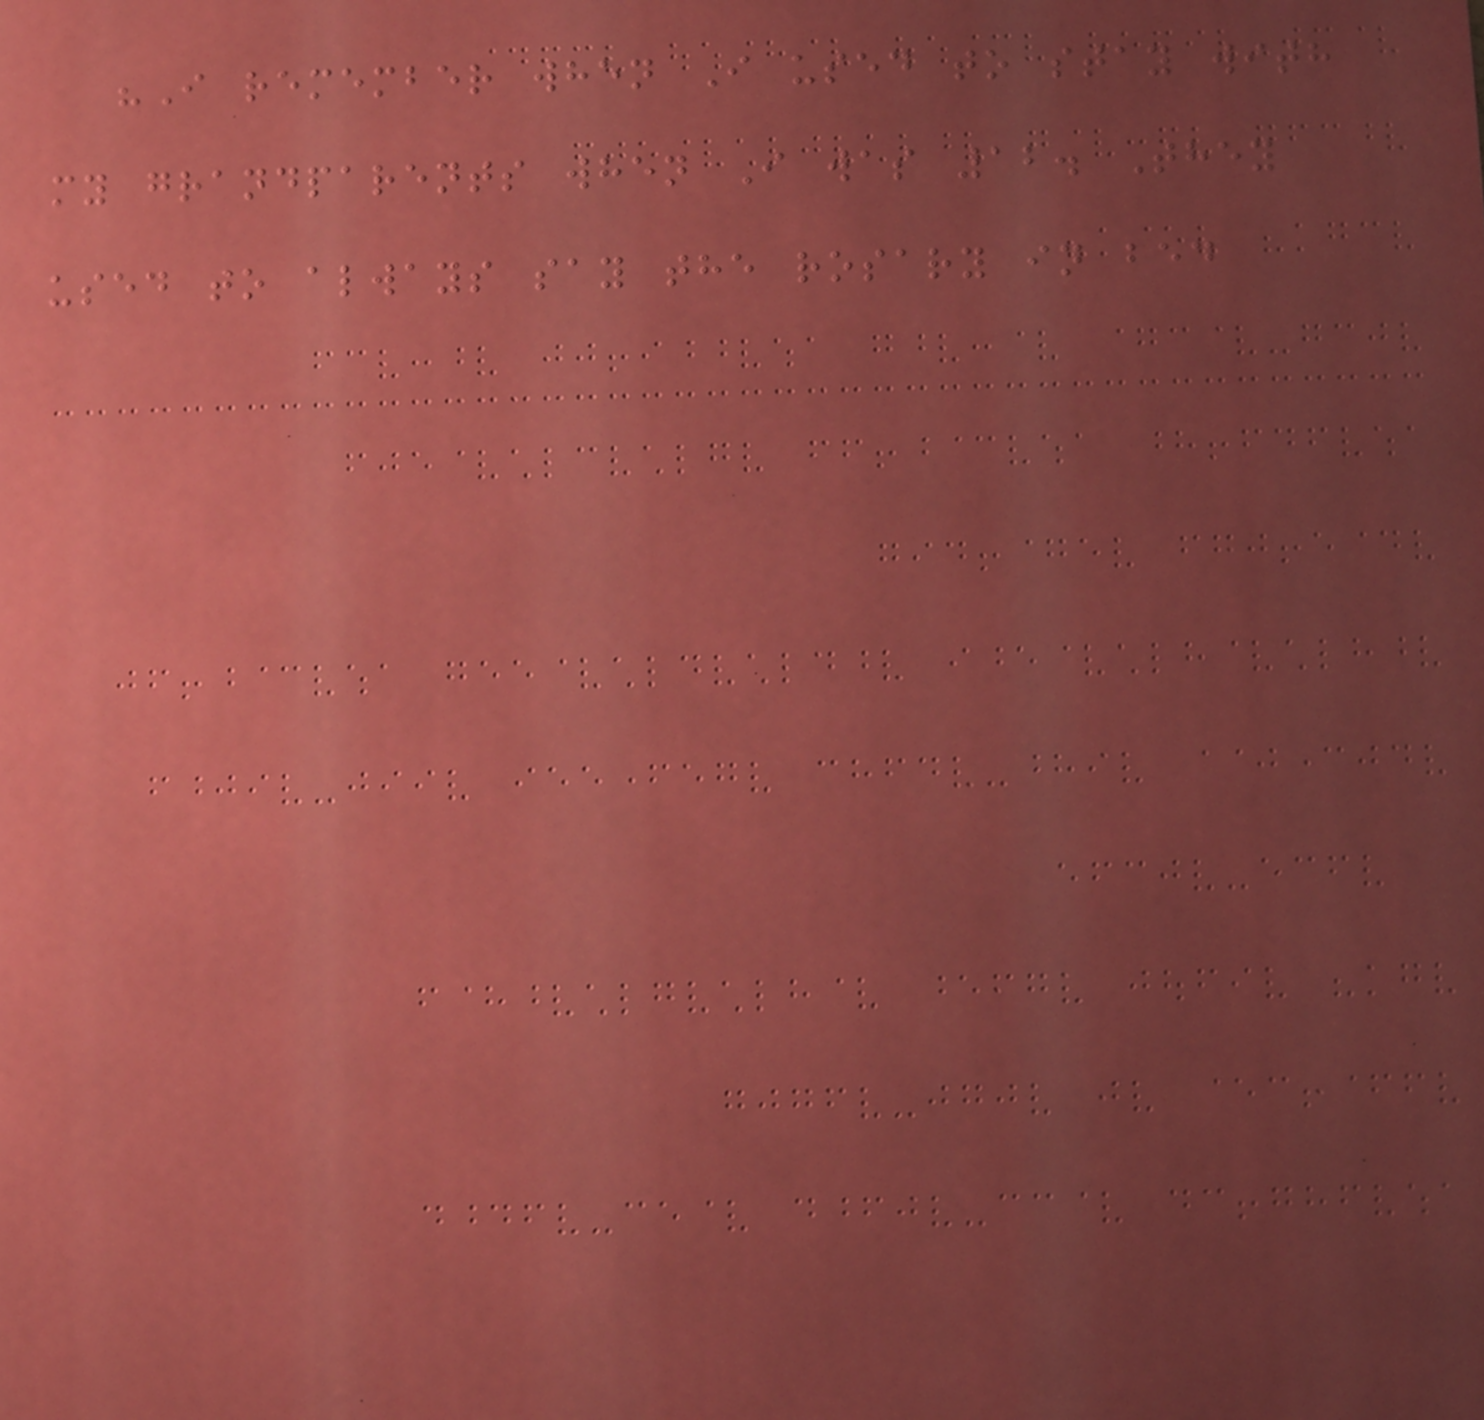"I remember when I used to stay with
my grandparents when I was 12. They
used to always say the rosary in bed
